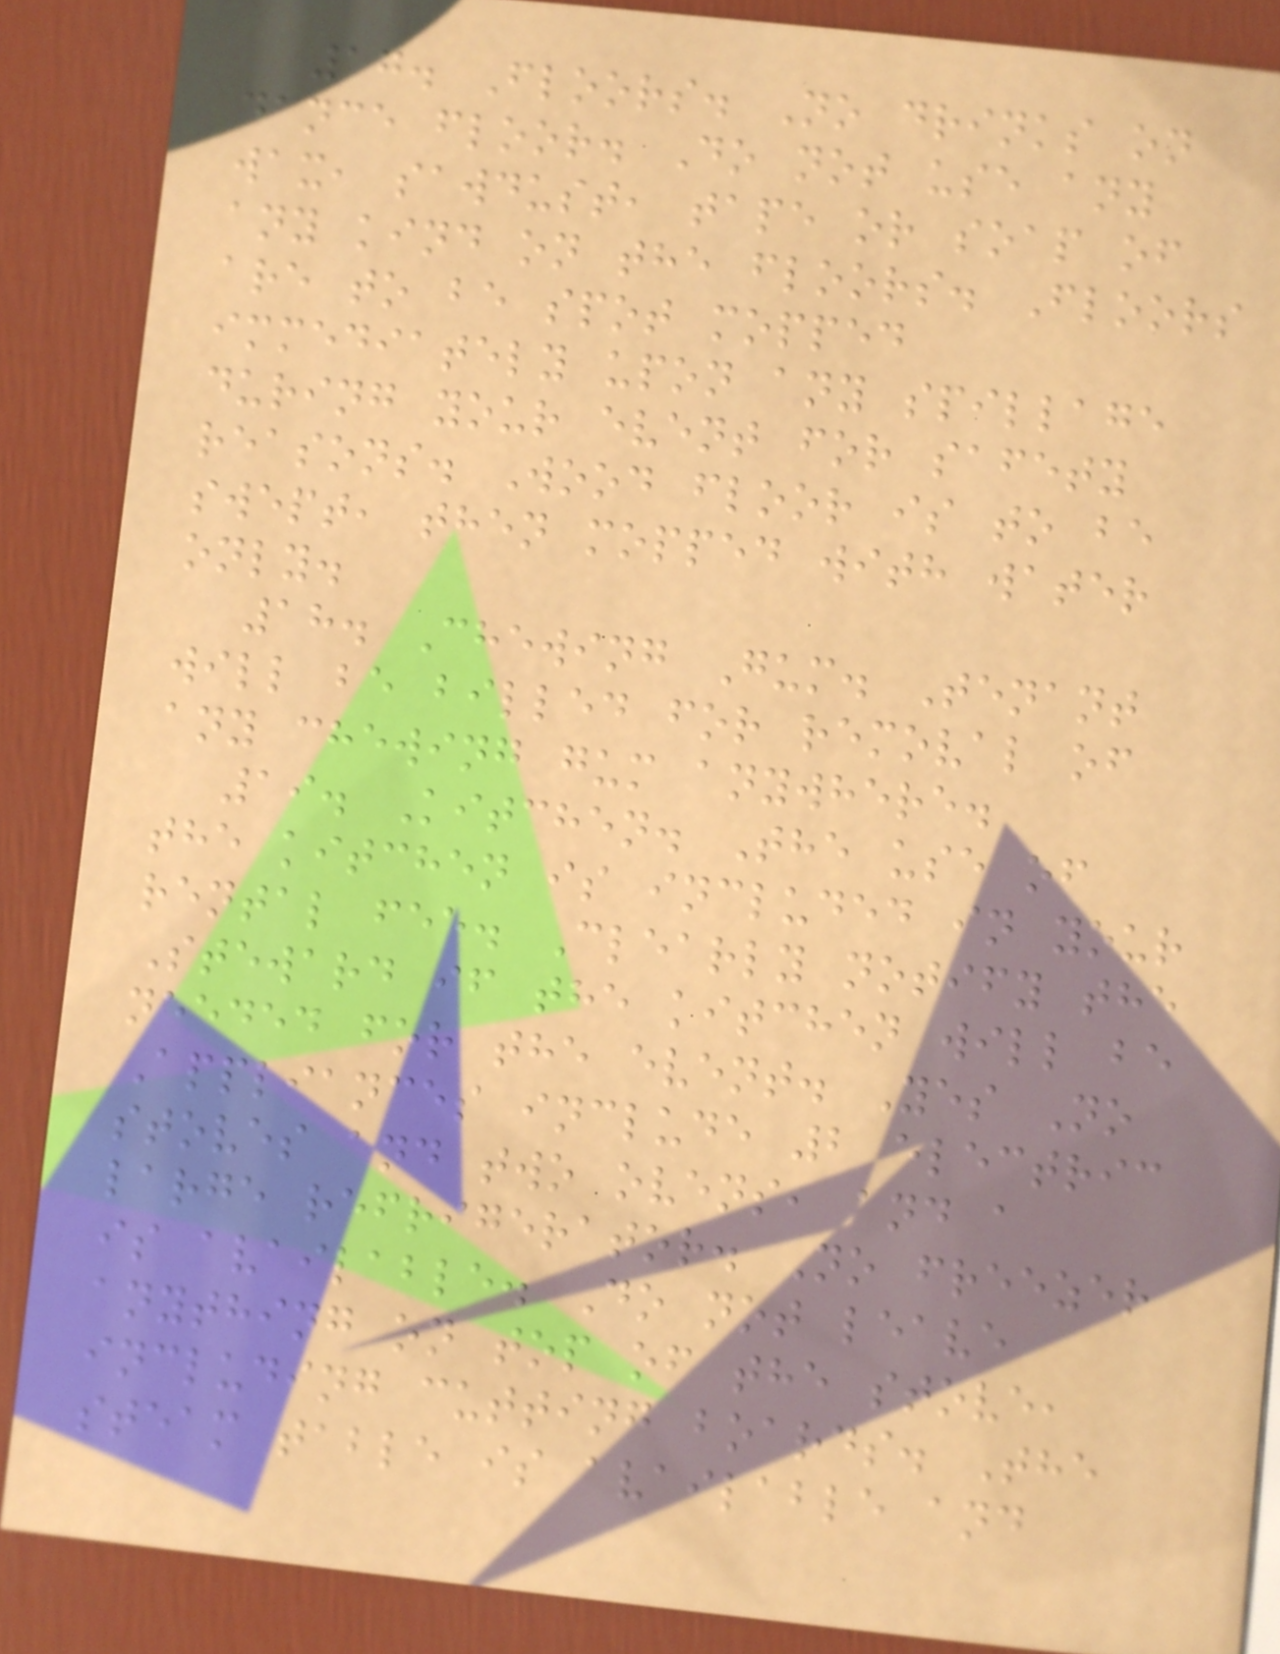17. Floors. No drinks on
dance floor. Do not use any
wax, sawdust, tape or soap of
any kind on the floors. Floors
are to be spot mopped
immediately upon any spillage
during your event for safety
reasons. Wood floor is to be
swept, then mopped with water
only.
18. Chewing Gum. Tenant
will be billed for removal of
any chewing gum anywhere.
19. Kitchen. The use of
the kitchen is included in your
rental fee. Clearly notify the
Steward if the kitchen will be
needed for the event. Yes No
Appliances include 2 electric
stoves and two ovens, and a
large refrigerator. No freezer
is available. Do not leave
anything on top of the stove,
including cutting boards. The
steam table is available and
